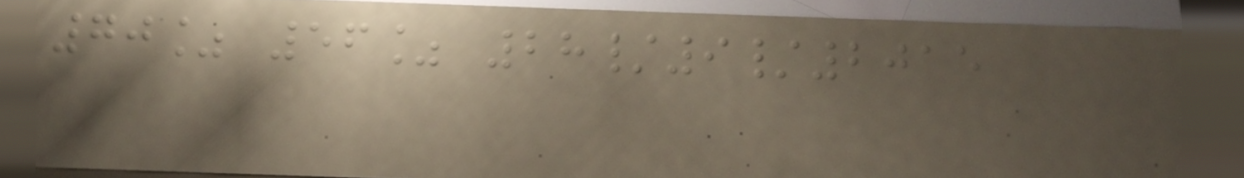70% 56% 28/9/2015
